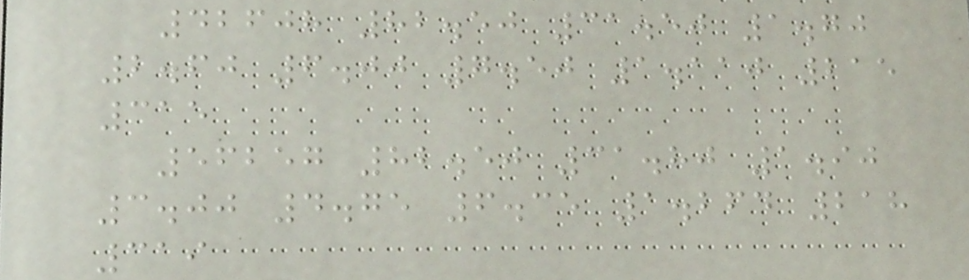42608 82.50 31.50 1.70
2.60 6.00 7.50 1.110 215
315
56257 82.50 31.80 1.90
3.00 4.75 6.35 1.264 218
319
